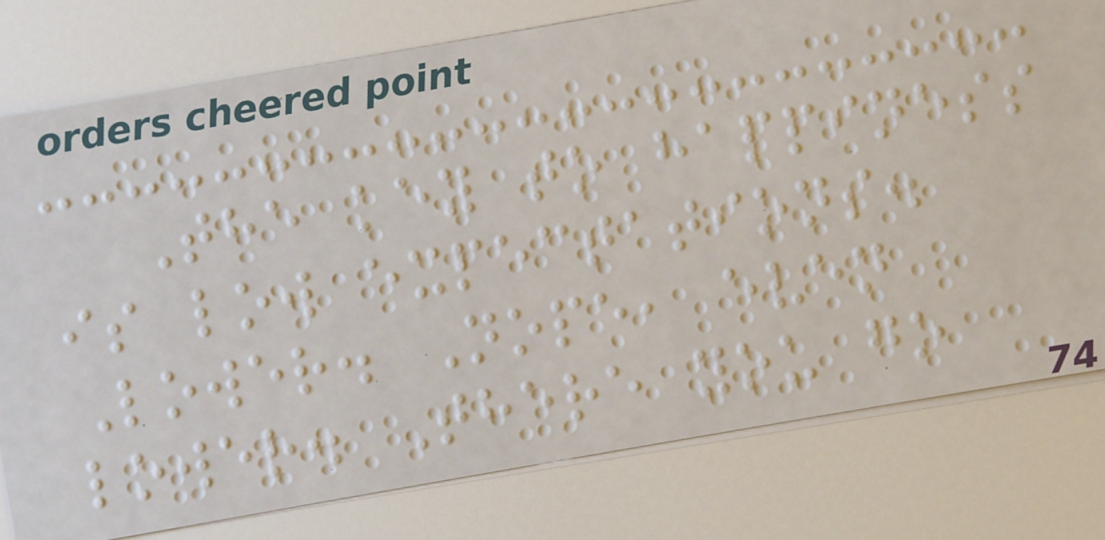The key to happiness
is low expectations.
Lower. Nope, even
lower. There you go
